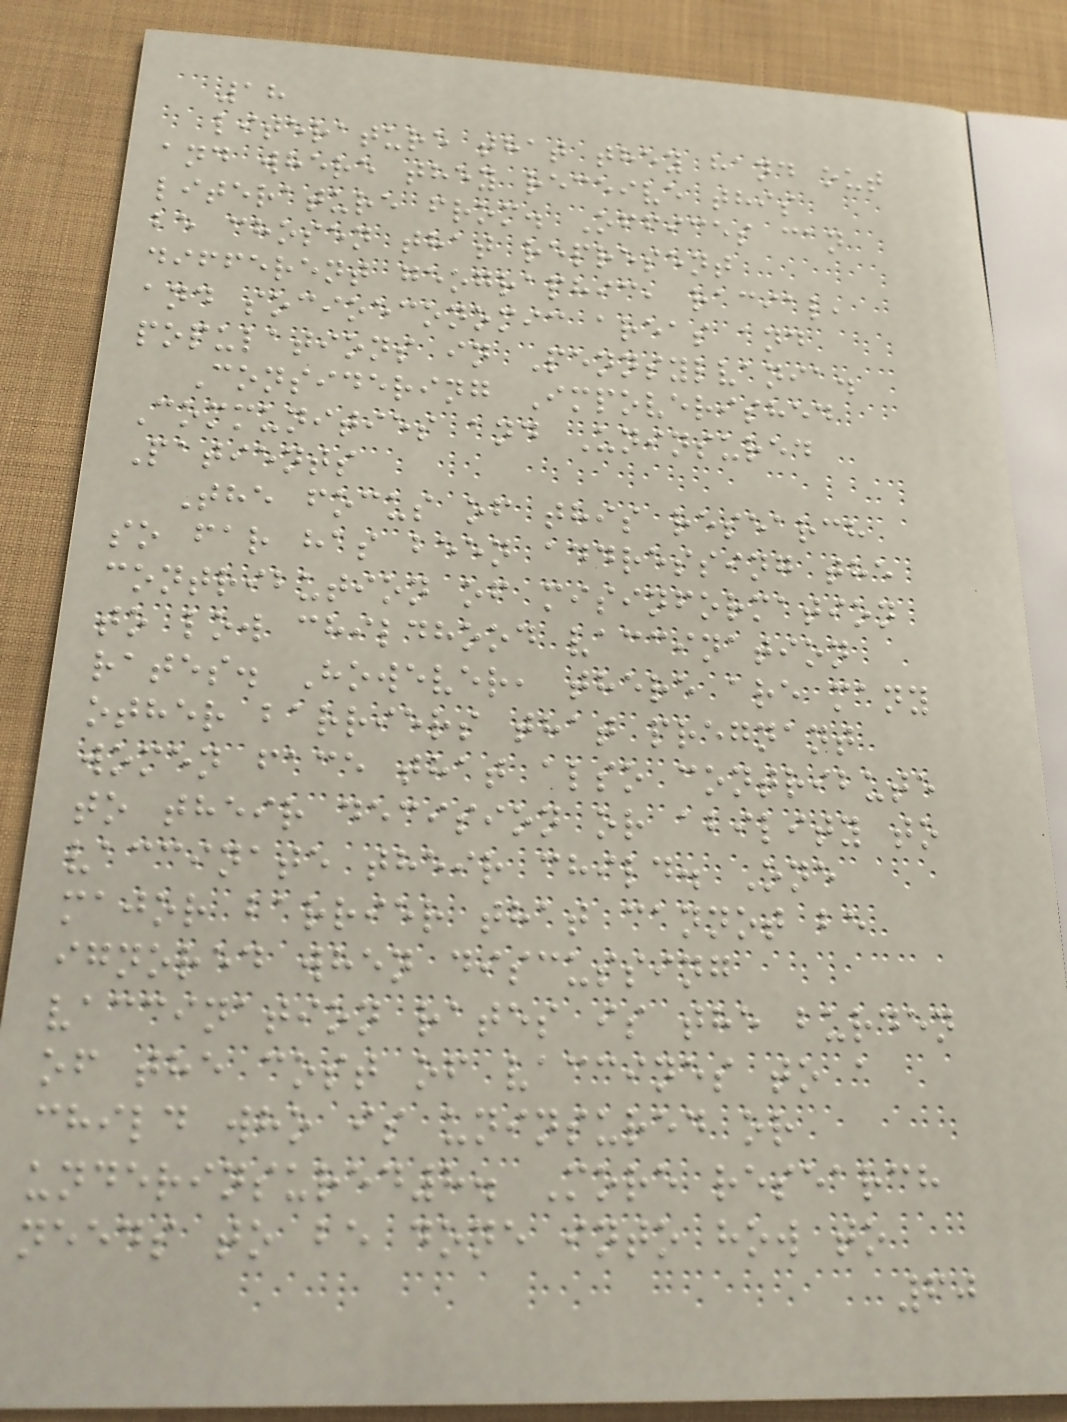18
literature that they hand out
and where they receive this
literature from. Offices can
be chosen that represent
different geographic, racial,
and socioeconomic areas and
populations in Pennsylvania.
Considering Impoverished
Communities and Uninsured
Patients
The focus of this research
so far has been addressing the
contribution of misinformation
to low childhood vaccination
rates. However, there are many
other barriers that pregnant
women face that also contribute
to their decision or ability to
vaccinate their child. One
major barrier that cannot be
ignored when discussing
vaccination rates is the burden
of the cost of vaccines to a
child who is uninsured or
underinsured8. More research
needs to be done into how to
60
